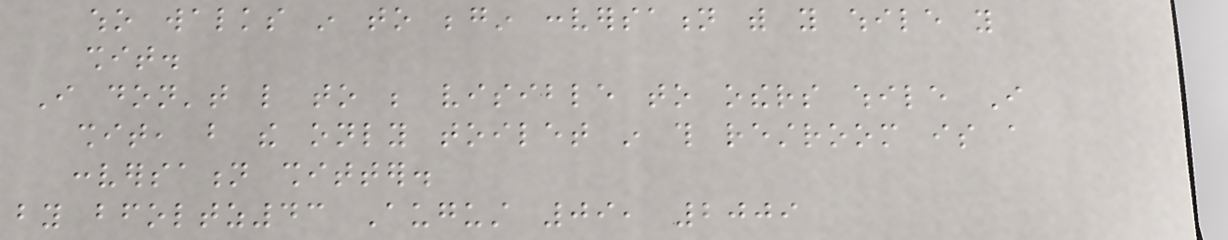who walks in to begin conversation with you while you
shit.
I don't like to be visible to others while I
shit, but the only toilet in this restroom is a
conversation shitter.
by bfoltz43 August 09, 2009
